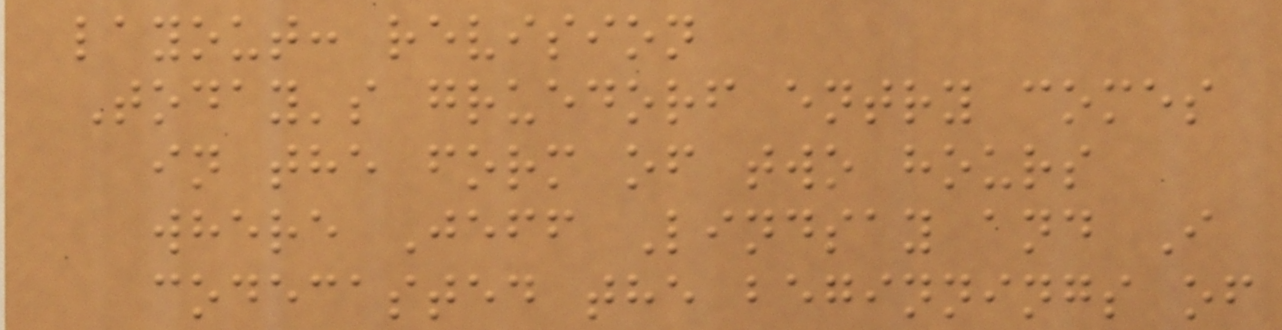layout: revision
Today's gruedorf entry comes
in the form of two hours
where Jeff Lindsay and I
codecasted the beginnings of
